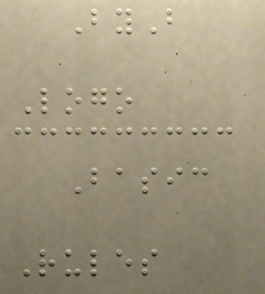ByB
Logo
Basic
Rules
